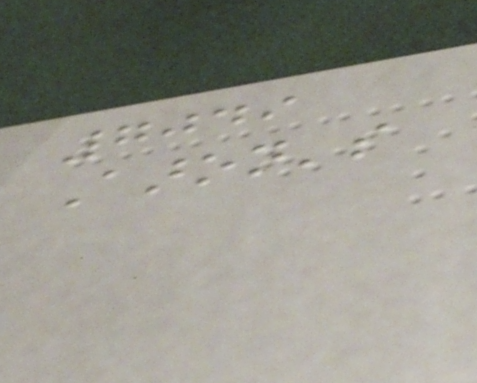7049
Aaron's
